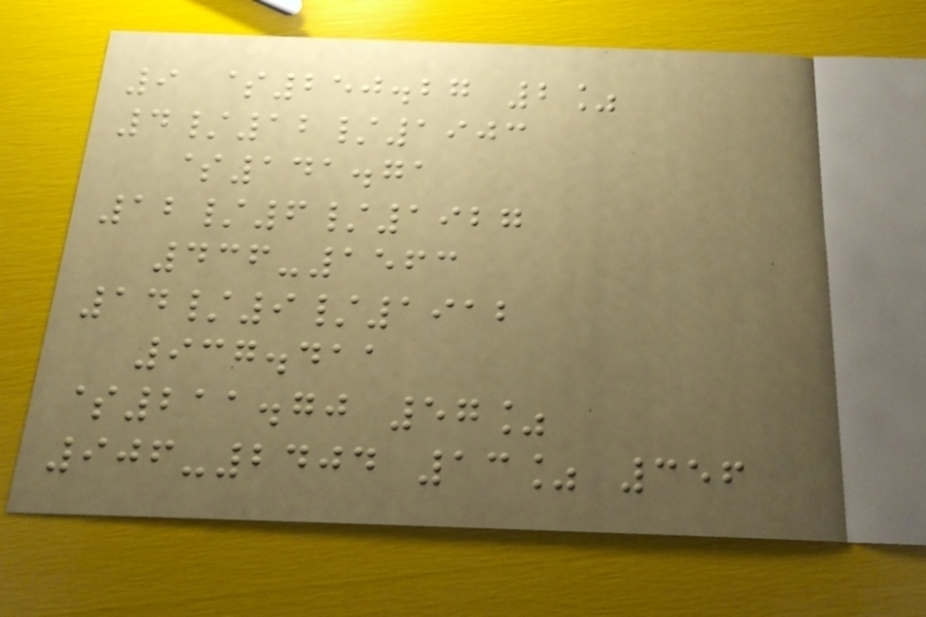9 $250.27 2%
4/12/1903
$141.71
12/6/1927
436-1563
14/9/1912
937.411
$211.70 57%
906-2404 13% 356
